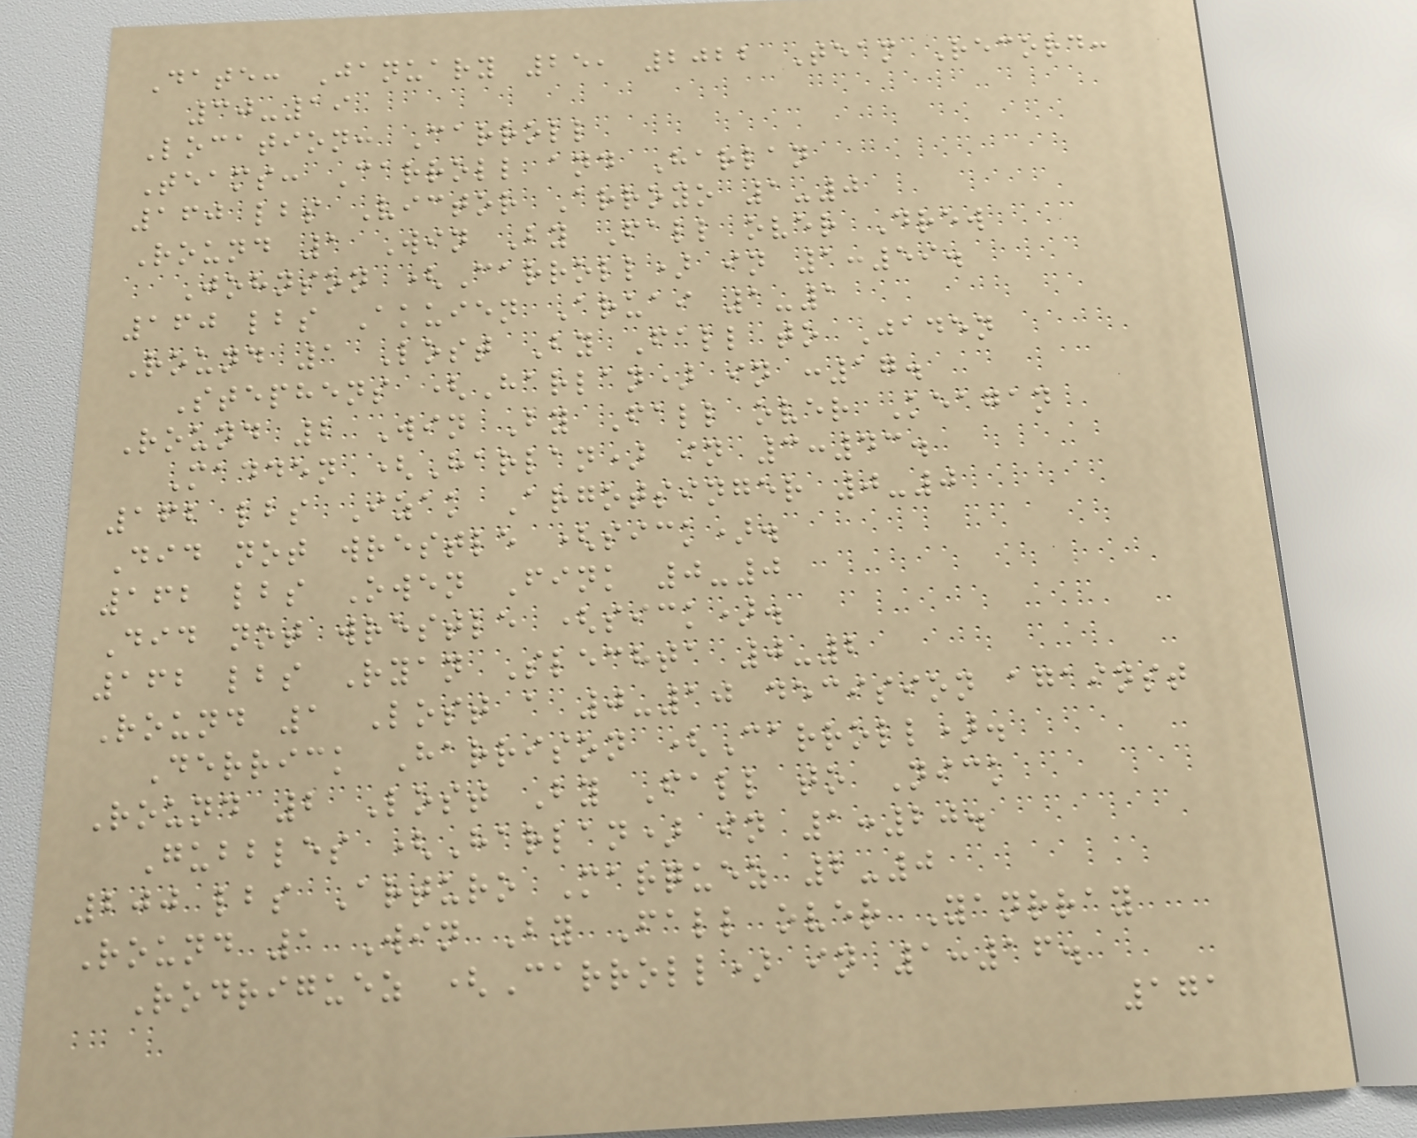Date: January 25, 2022 Team Record:
30-19
Location: Carroll
Teams: Carroll and Harlan
160 lbs Victor Arroyo 1-0
Round 1 Win By Fall over Drew
Johnson (Carroll) in 1:59.
160 lbs Akuien Aruai 1-1
Round 1 Lost By Fall to Jaden
Stephens (Harlan) in :17.
Round 2 Win By Fall over Keagan
Madden (Harlan) in 3:43.
162 lbs Izak Argotsinger 0-0
Did not wrestle (sick).
162 lbs Owen Fink 0-0
Did not wrestle (sick).
162 lbs Ryan Slechta 0-2
Round 1 Lost a 0-10 decision against
Derrick Harrison (Carroll).
Round 2 Lost By Fall to Nick
Gubbles (Harlan) in 1:20.
200 lbs Arturo Marquez 2-0
Round 1 Win By Fall over Yanrray
Rodriguez (Carroll) in 1:16.
171
